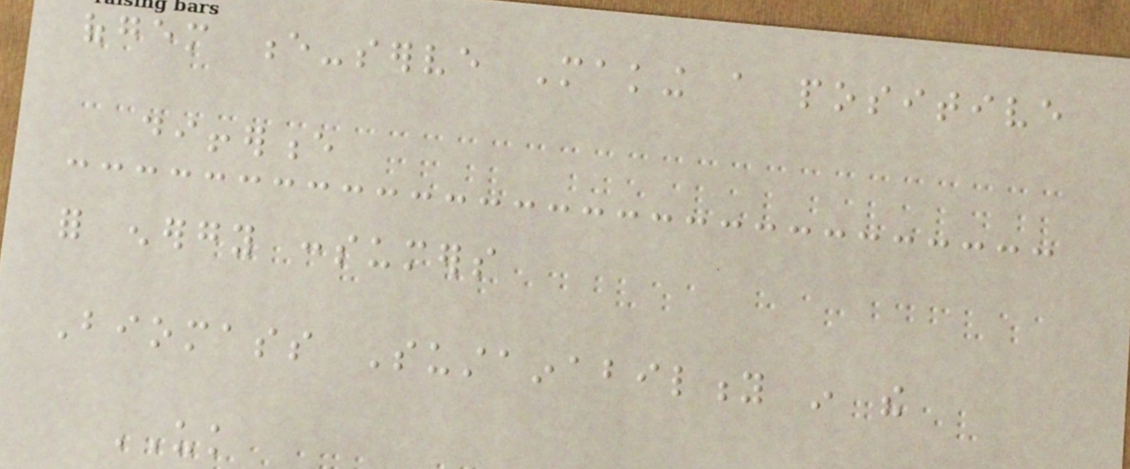ofgem e-serve Making a positive
difference
for energy consumers
Biomass Sustainability in the
UK
